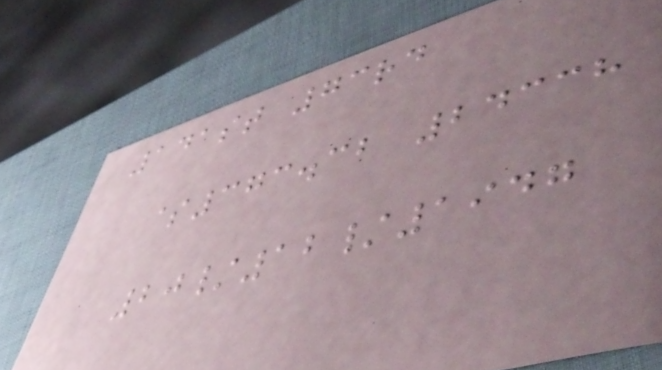141st 73rd
$373.32 24338
20/12/1947
